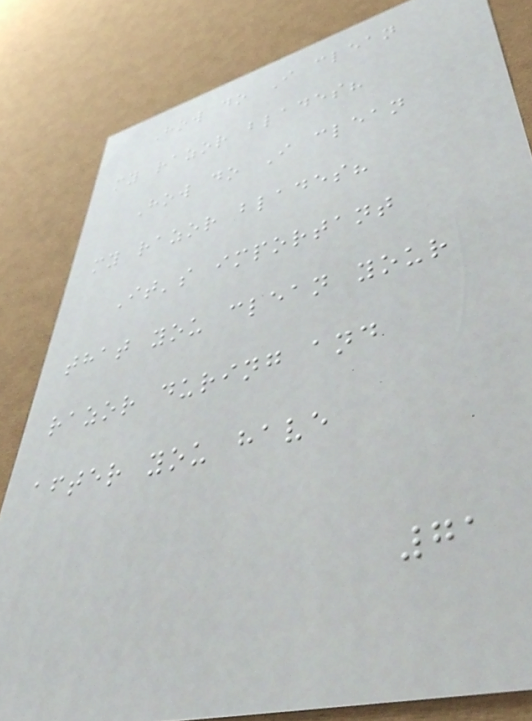How do I clean
my razor blades?
How do I clean
my razor blades?
It's important
that you clean your
razor during and
after you have
71
